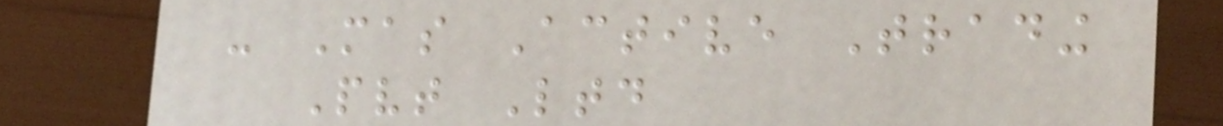- Mas Active Trading
Pvt Ltd
